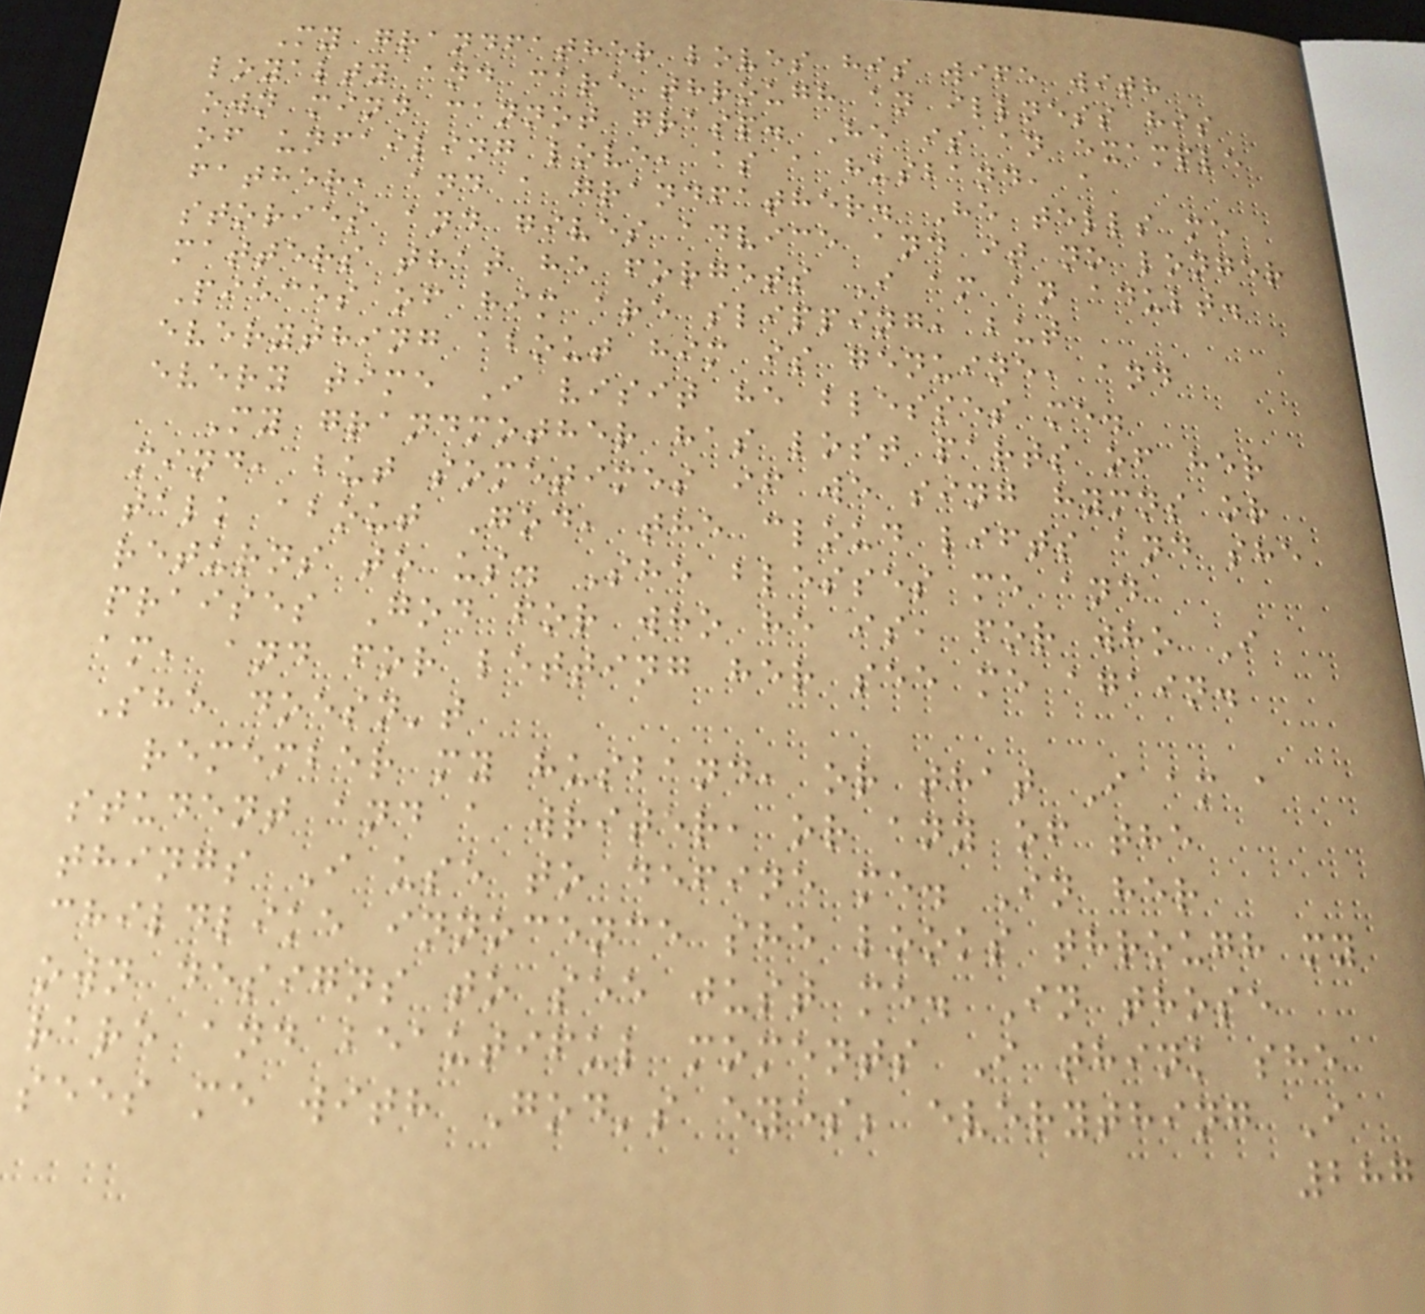My grandfather loves his wife with
loyalty and care through an illness his
own mind cannot grasp. He is an example
of unfailing love, as a husband, a
father, and a grandfather. He tells me
stories and gives advice and it no longer
matters that he forgets I am an adult.
Pieces of him are slipping, but
everything about him is genuine, and
every time I visit he blesses me.
My grandmother has lost parts of her
mind, but sometimes if we sing hymns or
talk about God, the cloud lifts and she
returns to us. She blesses me and
praises God for who he is, for who I
am, and for letting her see me again.
She doesn't
remember my husband, or that I am a
student and a writer, or any of the
things I use to define me. In her
childlike innocence she looks through my
own designs to see just me. In those
rare and beautiful moments I think she
sees me with God's eyes; everything I
287
